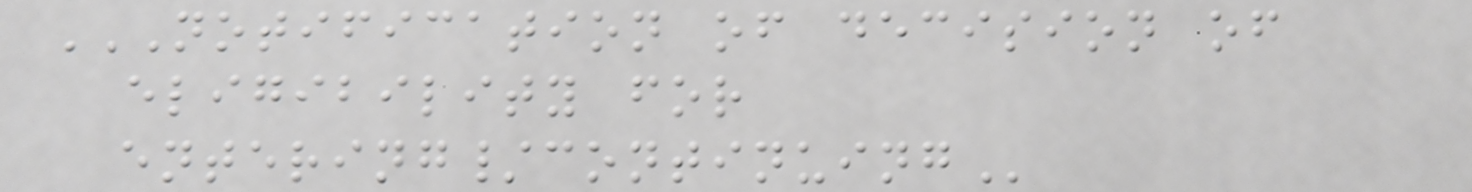NOTIFICATION OF DECISION OF
ELIGIBILITY FOR
ENTERING/CONTINUING
